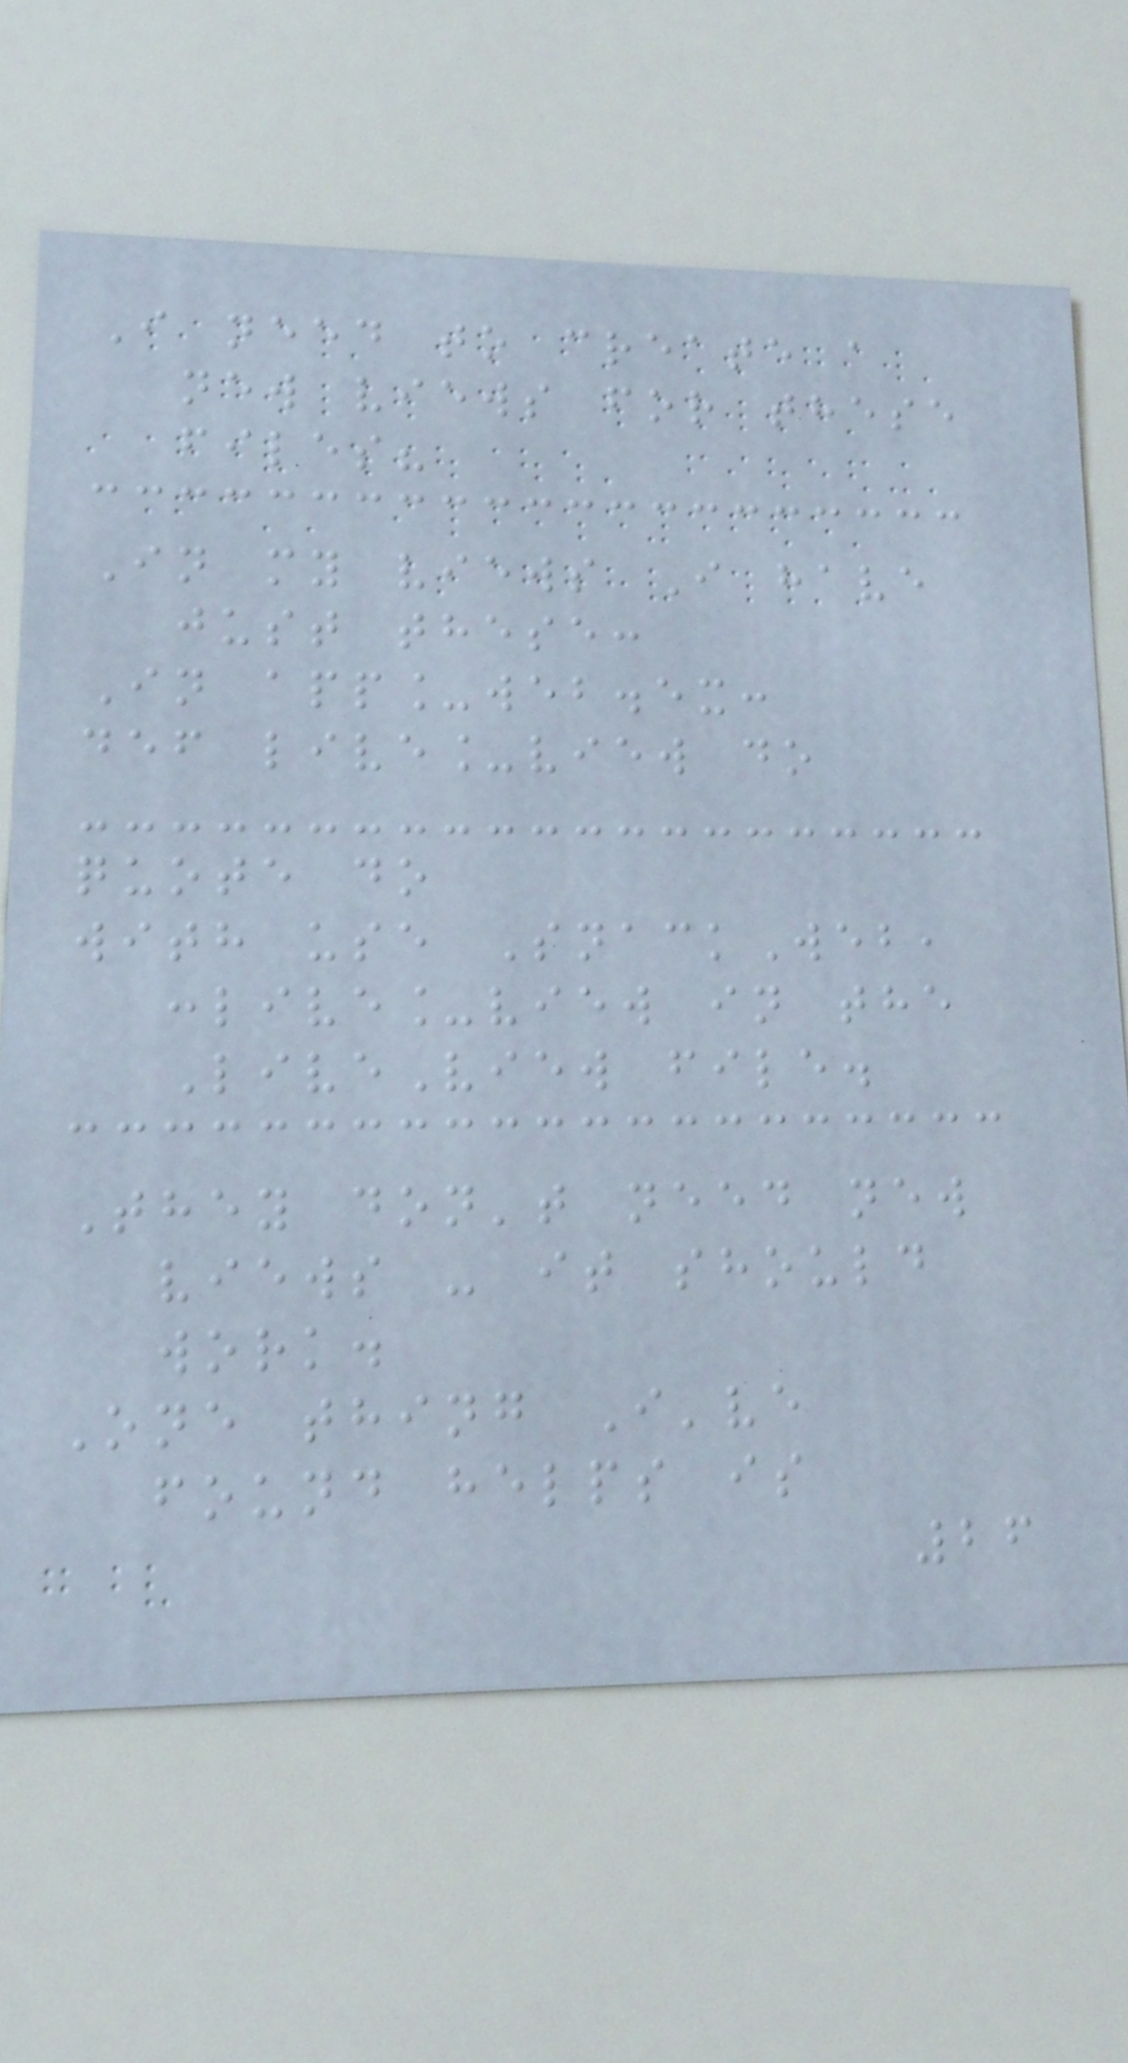I need to create a
new views for these
files?
In my views I have
just these:
In app_web.ex:
def live_view do
quote do
with use SnackWeb,
:live_view in the
LiveView file.
They don't need new
views - it should
work.
One thing I've
found helps is
26
